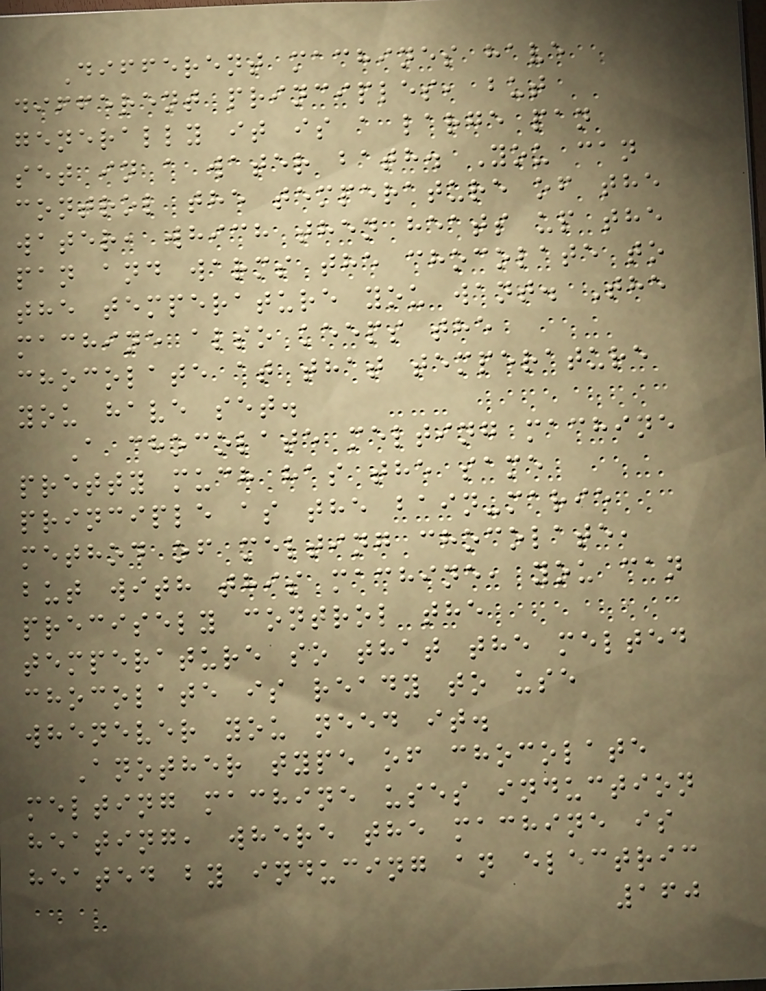Different machines have
different principles, but
generally it is a large pan
set in a water bath. You can
control the temperature of the
water, which then heats up the
pan and warms the chocolate to
the temperature you want. The
machine also keeps the
chocolate at that temperature
you have set.
A chocolate melting machine
pretty much has the same
principle as the bain-marie
method of melting chocolate,
but with this machine, you can
precisely control the
temperature so that the melted
chocolate is ready to use
whenever you need it.
Another type of chocolate
melting machine uses induction
heating, where the machine is
heated by inducing an electric
160
